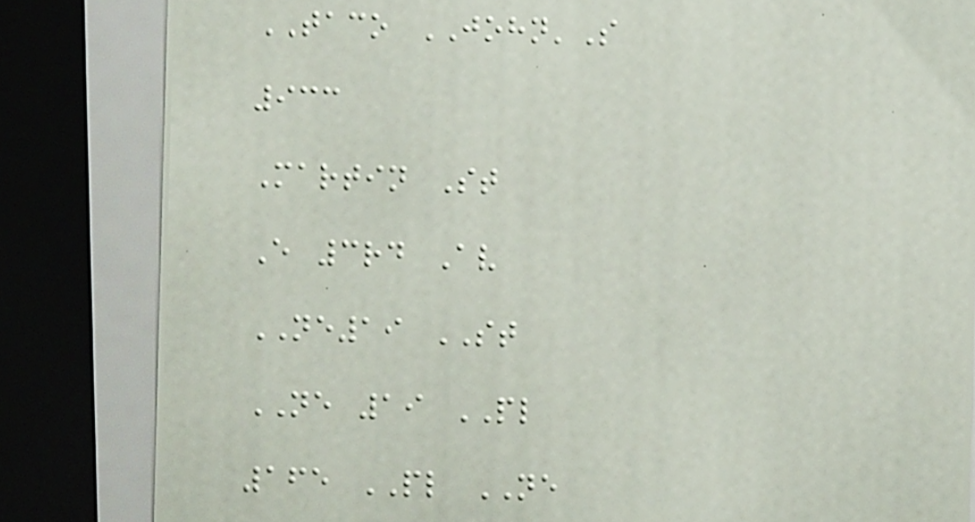TACO JOHN'S
933
Martin St
E 3rd Av
NE19 ST
NE 19 PL
165 PL NE
